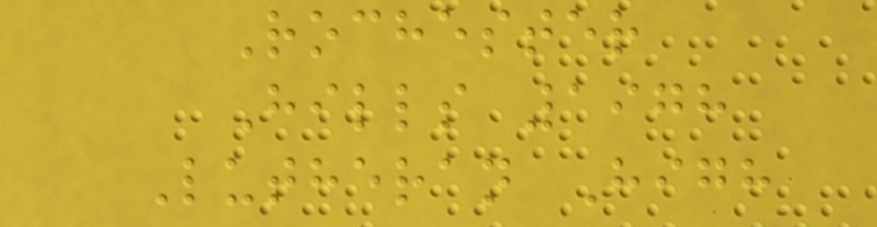Rochester
Hills 1978
Lutheran High
